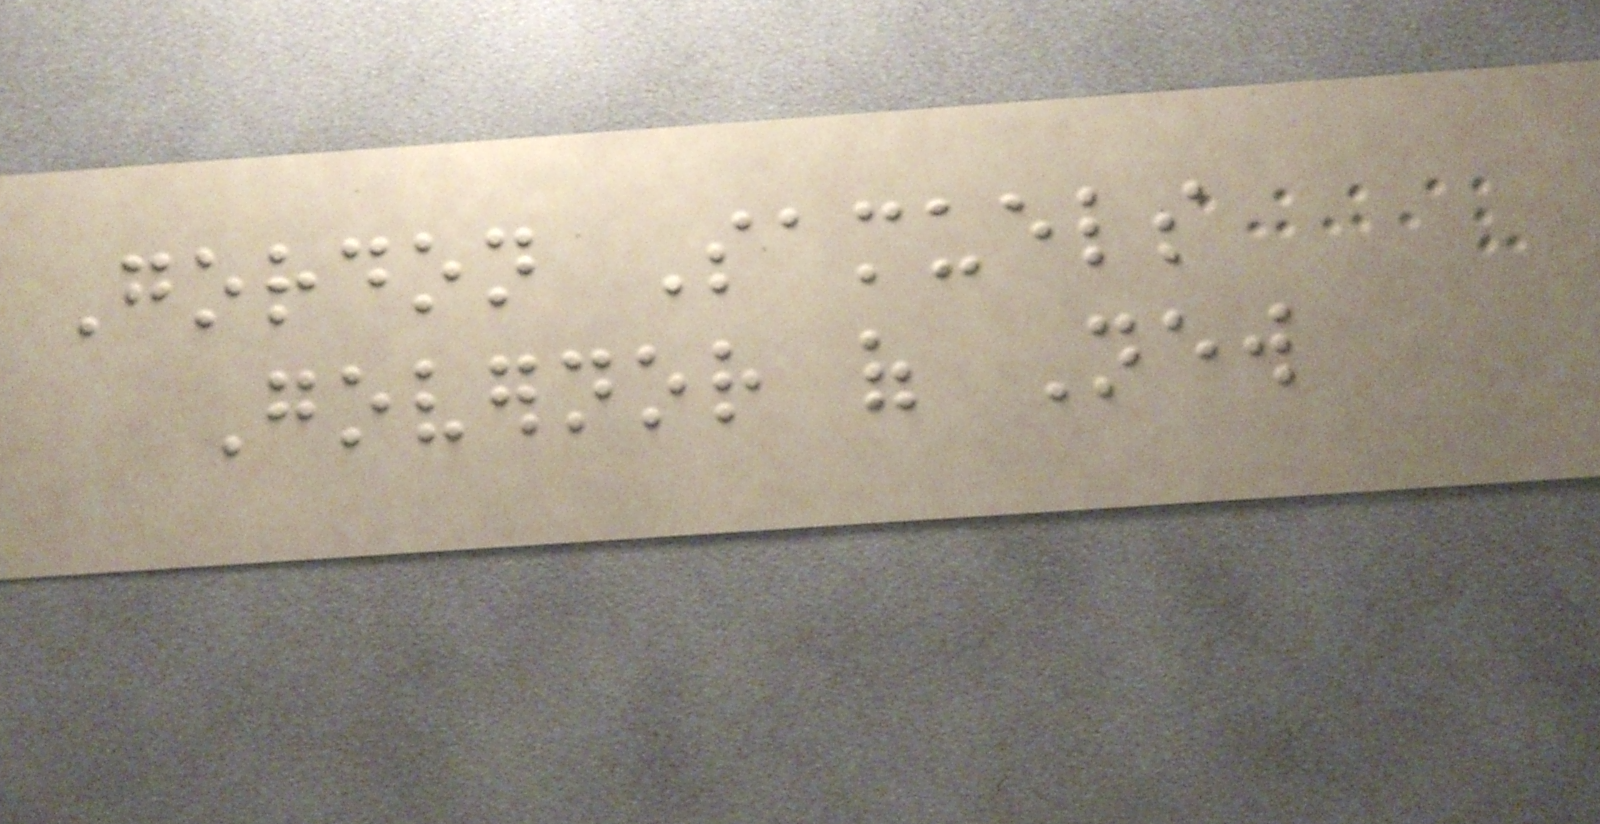Gordon Samuels
Governor of New
